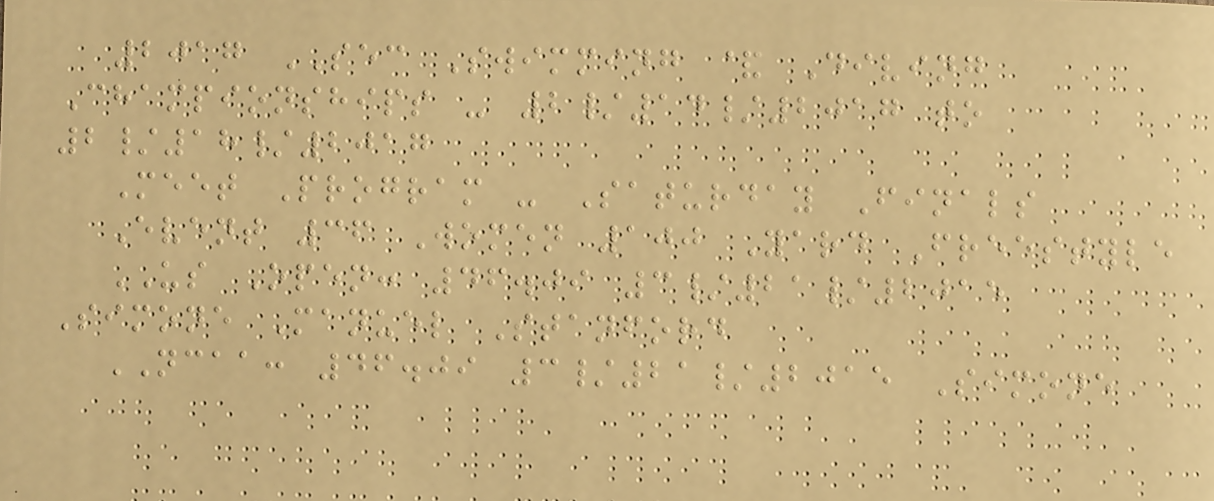2017 SEC Swimming & Diving
Championships - 2/14/2017 to
2/18/2017
Meet Program - Saturday Finals
Event 36 Women 100 Yard Freestyle
US Open: 46.09 3/21/2015
Simone Manuel Stanford
NCAA: 46.09 3/21/2015 Simone
